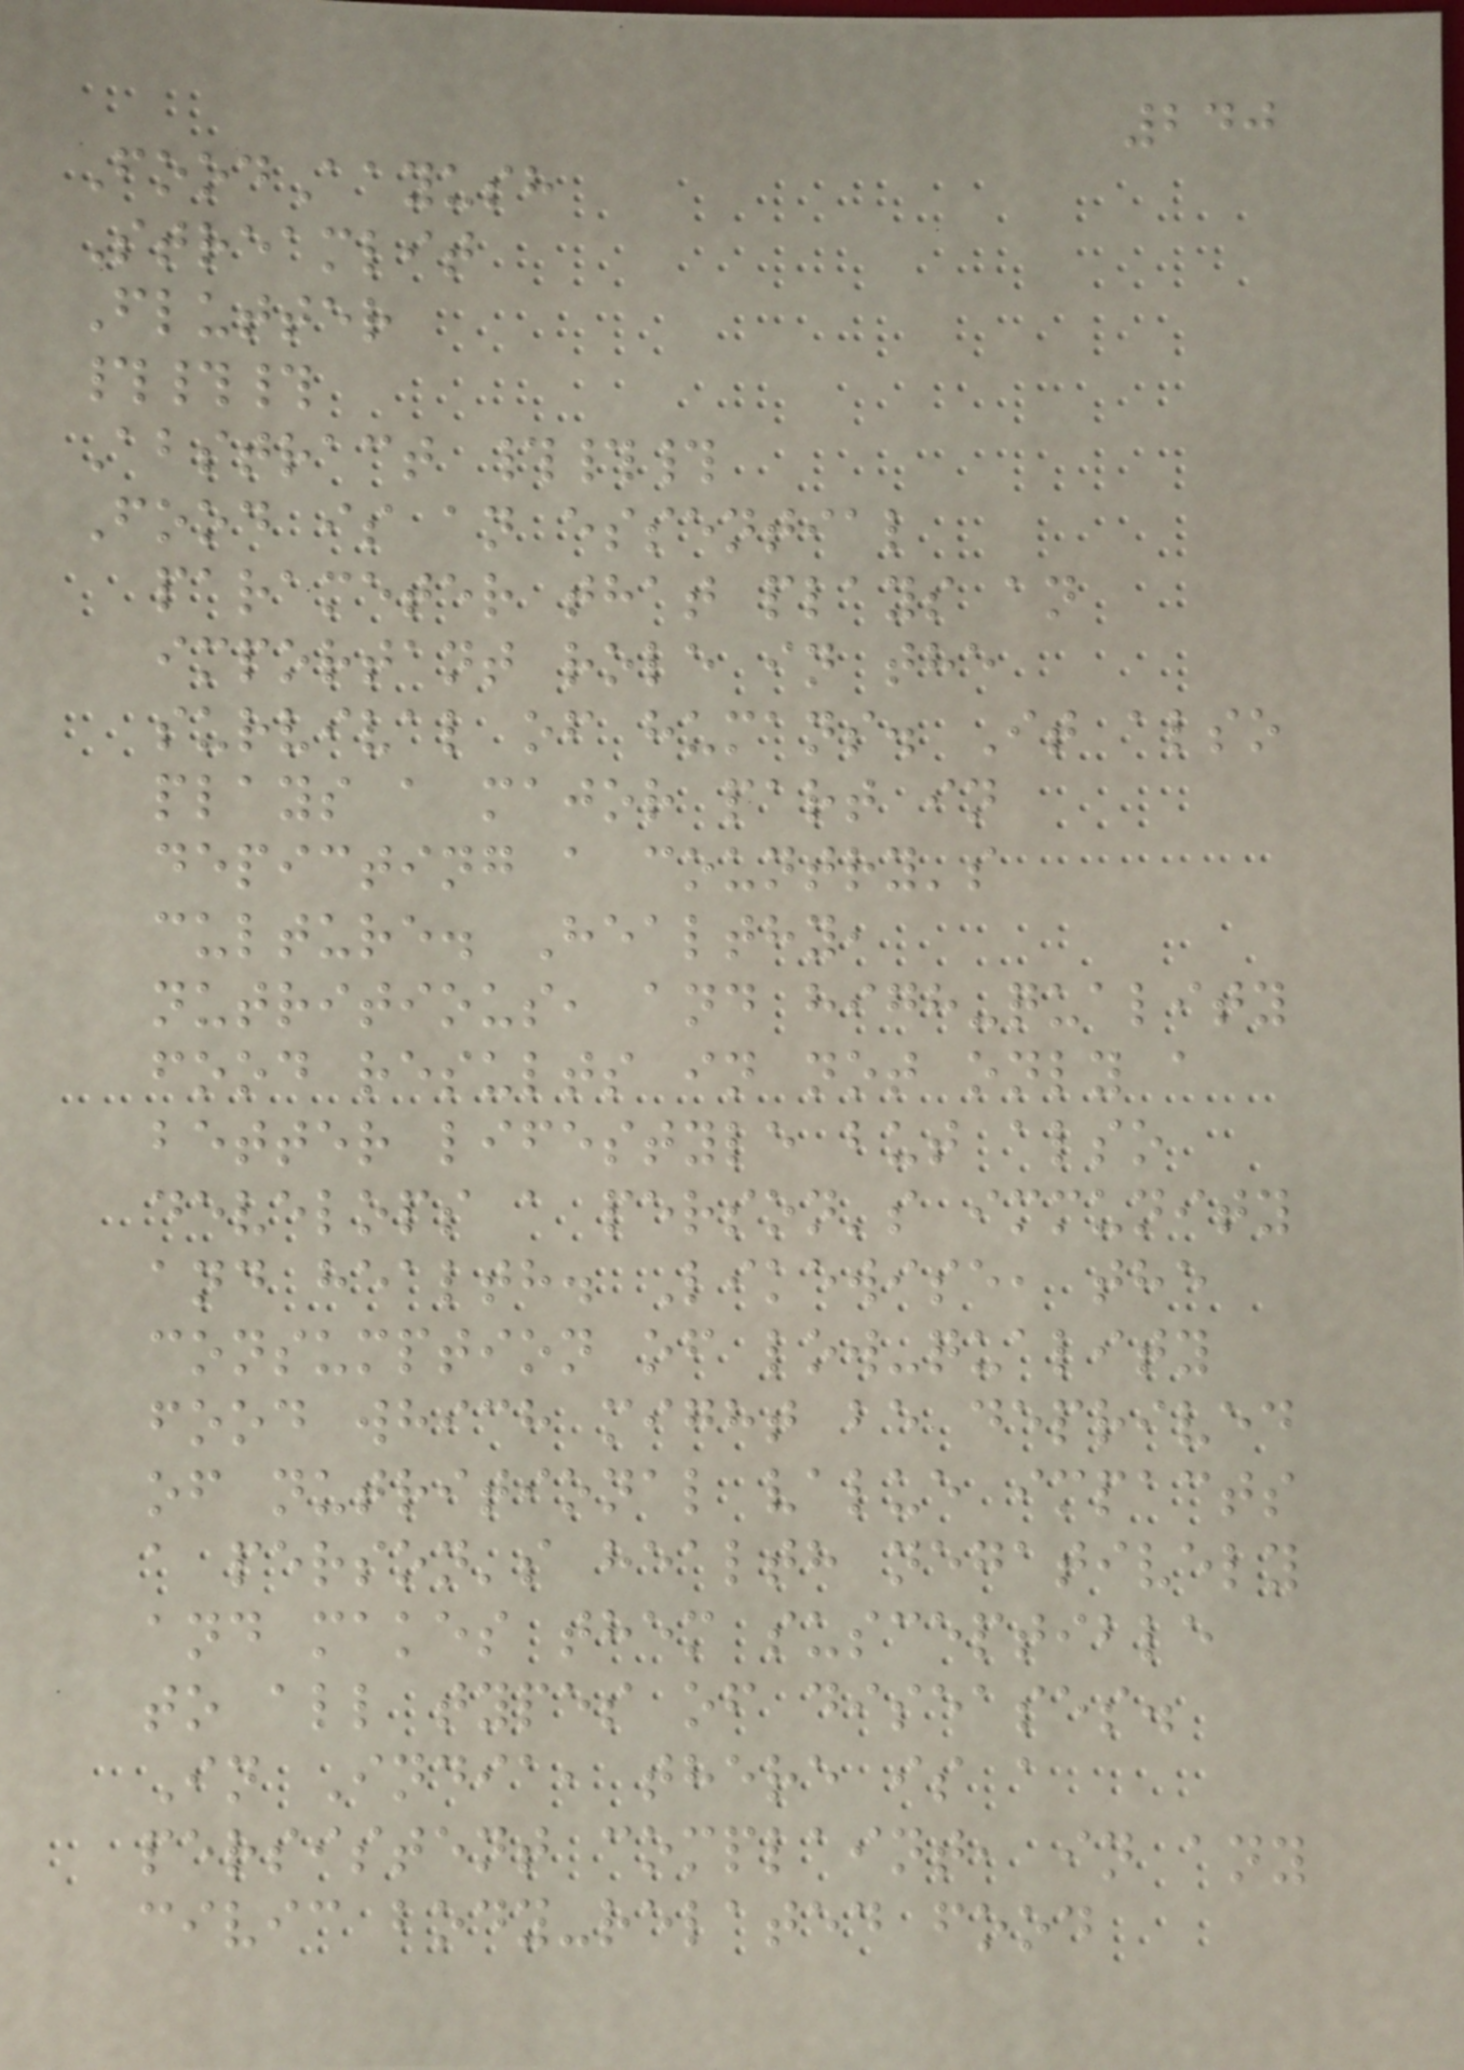240
FoodAayush
Streamlit
Flutter
###
Abstract ###
Food is an essential
parameter that plays an
important role in the
survival of humans. It also
plays a major part in
depicting a country's
culture. Healthy,
nutritious, and high-quality
food results in not only a
better lifestyle but also
develops a person's immunity
and health. Likewise, the
consumption of low-quality
food which might be deprived
of nutritional value impacts
a person's health negatively
and makes them susceptible
to all types of diseases.
In India, there is a
persistent complaint, in any
civic body-related food
